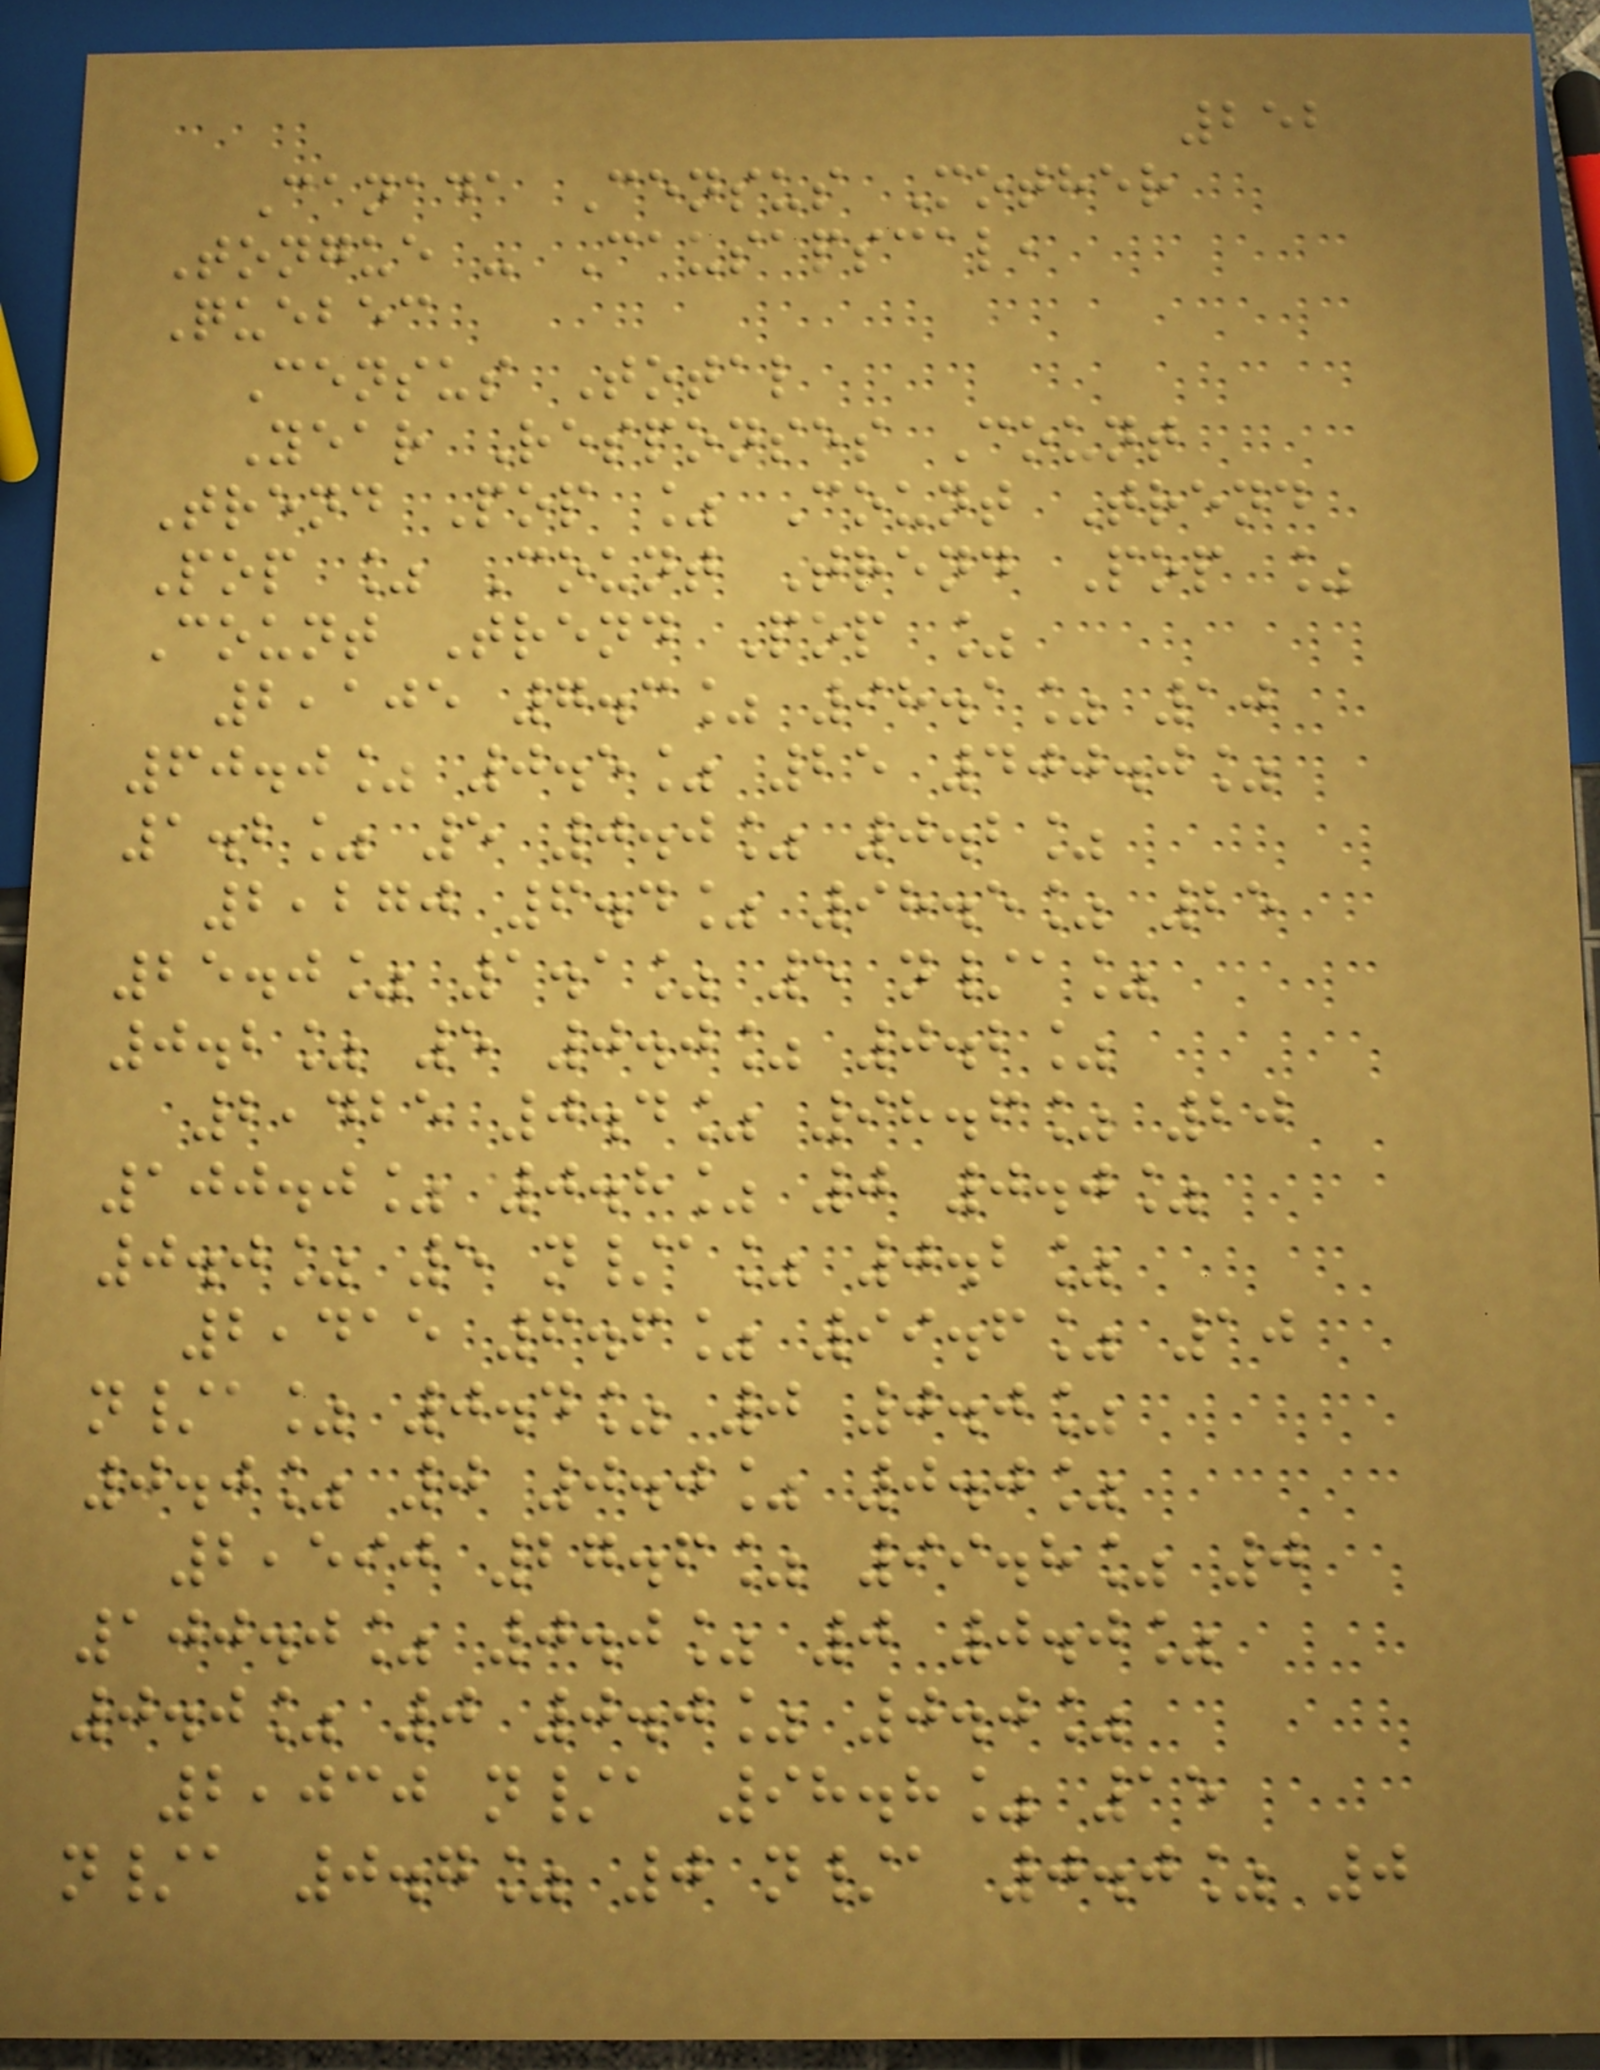252
Canada Census Mother
Tongue - Causapscal,
Quebec
Census Total
Year Responses Count
Trend Pop % Count Trend
Pop % Count Trend Pop %
Count Trend Pop %
2,105 7.3% 98.1% 10
60.0% 0.5% 25 400.0%
1.2% 5 0.0% 0.2%
2,270 6.4% 98.5% 25
25.0% 1.1% 5 n/a%
0.2% 5 0.0% 0.2%
2,425 0.4% 98.6% 20
100.0% 0.8% 0 0.0%
0.0% 5 n/a% 0.2%
2,415 6.6% 99.6% 10
n/a% 0.4% 0 0.0%
0.0% 0 0.0% 0.0%
2,590 27.6% 99.8% 0
100.0% 0.0% 0 0.0%
0.0% 0 0.0% 0.0%
2,030 n/a 98.8% 15
n/a 0.7% 0 n/a 0.0% 0
